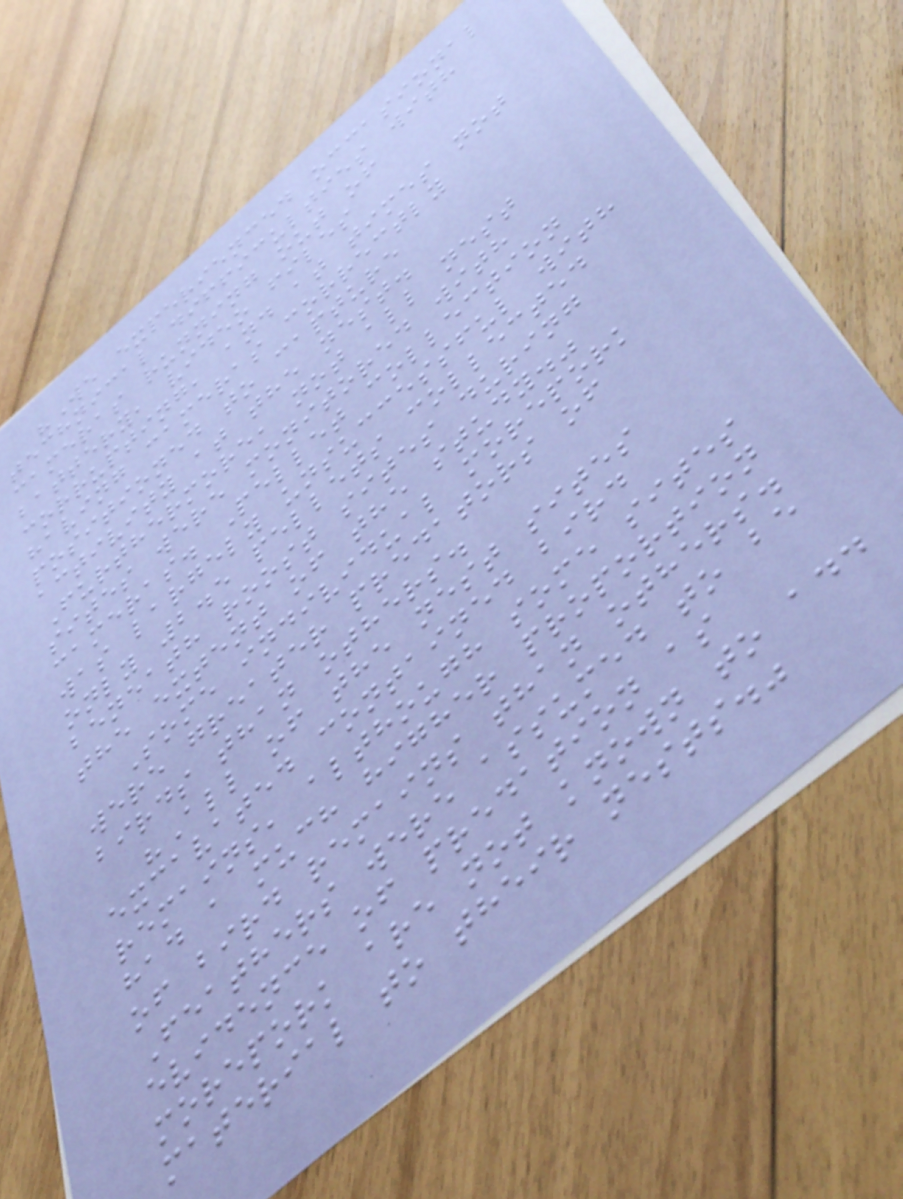"We experienced occasional
technical difficulties with
cameras running out of
battery, video files
corrupting, and at times not
having cameras correctly
positioned to capture
activity at the nest.
Furthermore, not all nest
sites were monitored with
cameras. Pellet collection
was largely unsuccessful with
only 2.5 pellets collected
beneath roost sites during
the extent of the study."
Some individual morepork
were greater predators of
birds than others.
"All of the nest sites
excavated contained bird
remains, although some sites
had a much higher proportion
of bird remains than others.
Feathers were assumed to be
evidence of predation as
morepork are not known to add
material to their nests."
